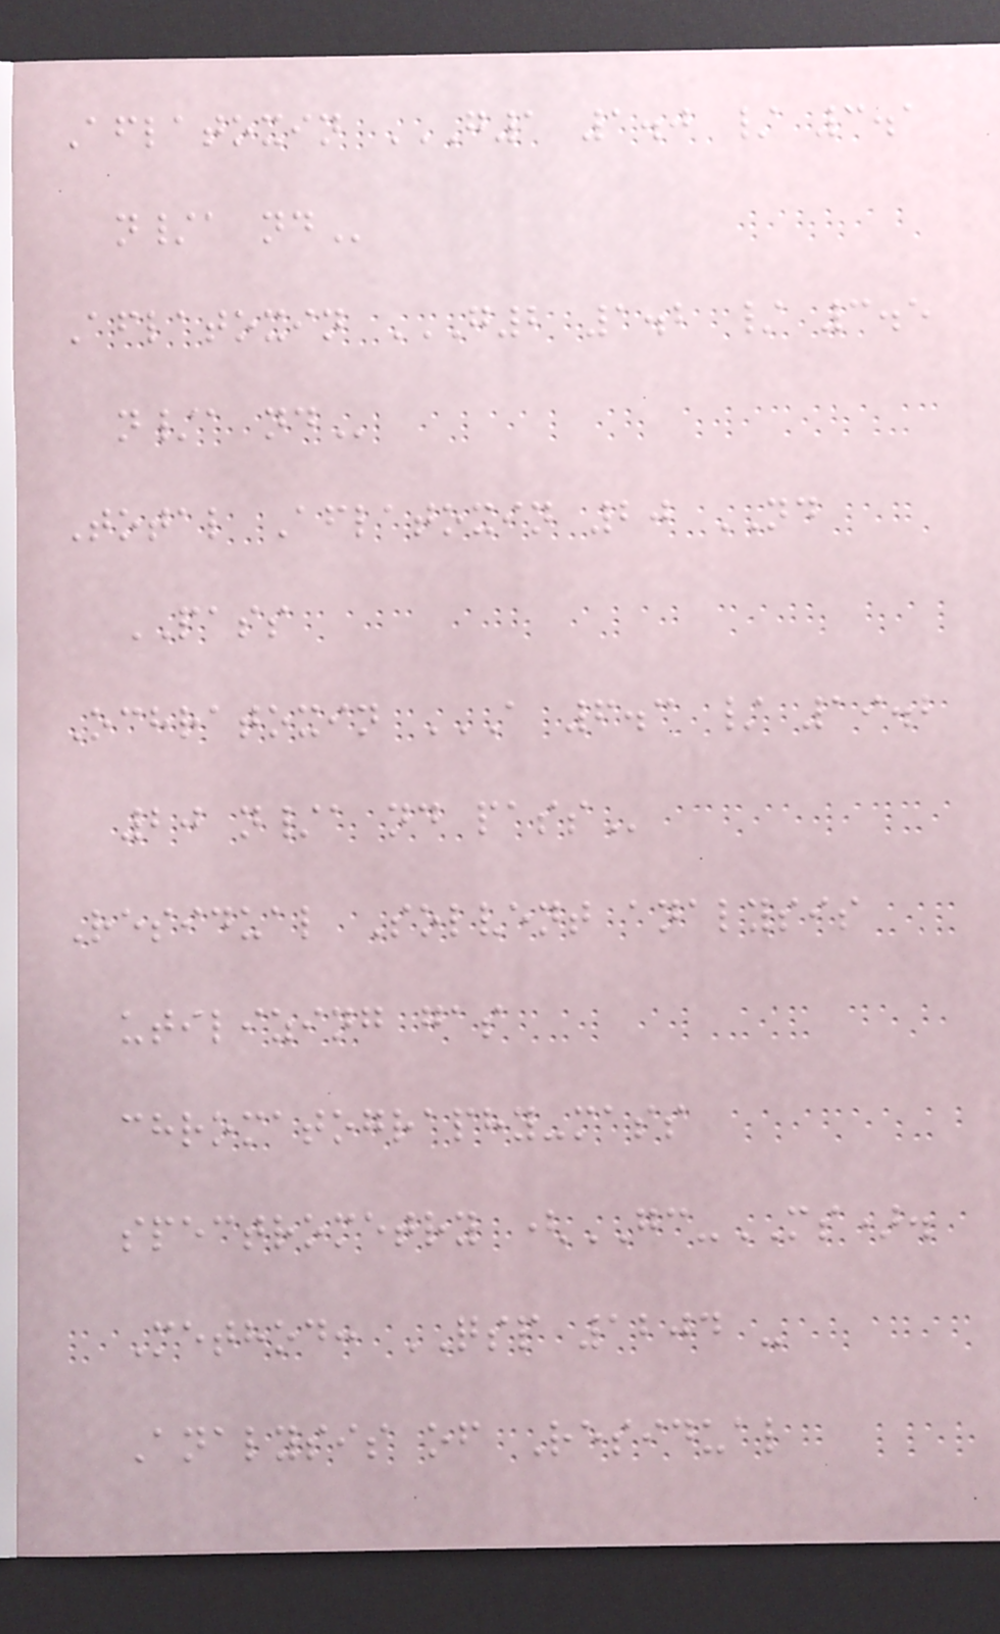Aflatoxin G1 1.0 / 3.1
N/A ND
Aflatoxin G2 1.2 / 3.5
N/A ND
Total Aflatoxin 20 ND
PASS
Ochratoxin A 6.3 / 19.2
20 N/A ND PASS
Residual Solvent analysis
utilizing gas
chromatography-mass
spectrometry (GC-MS).
Method: QSP 1204 -
Analysis of Residual
